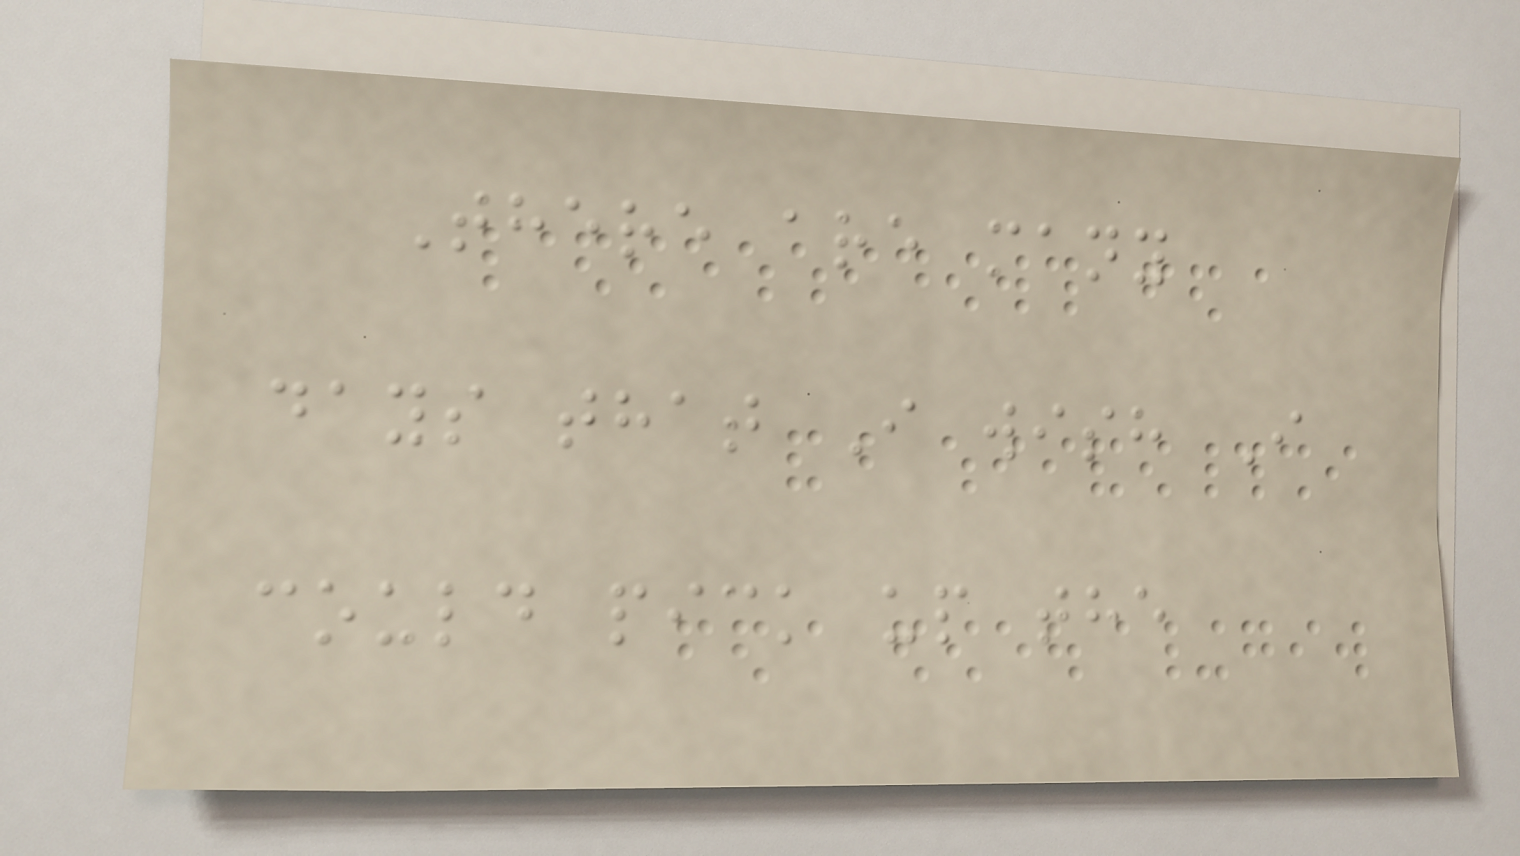There are many
days that I wish I
could pick up the
